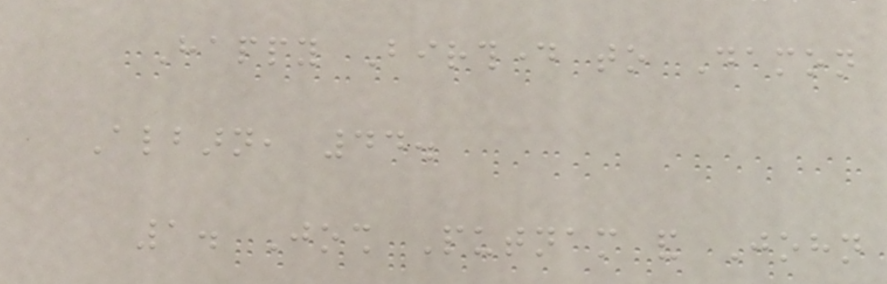Happy Birthday to Damon
Albarn, 44.
1. Josh Putnam and John
